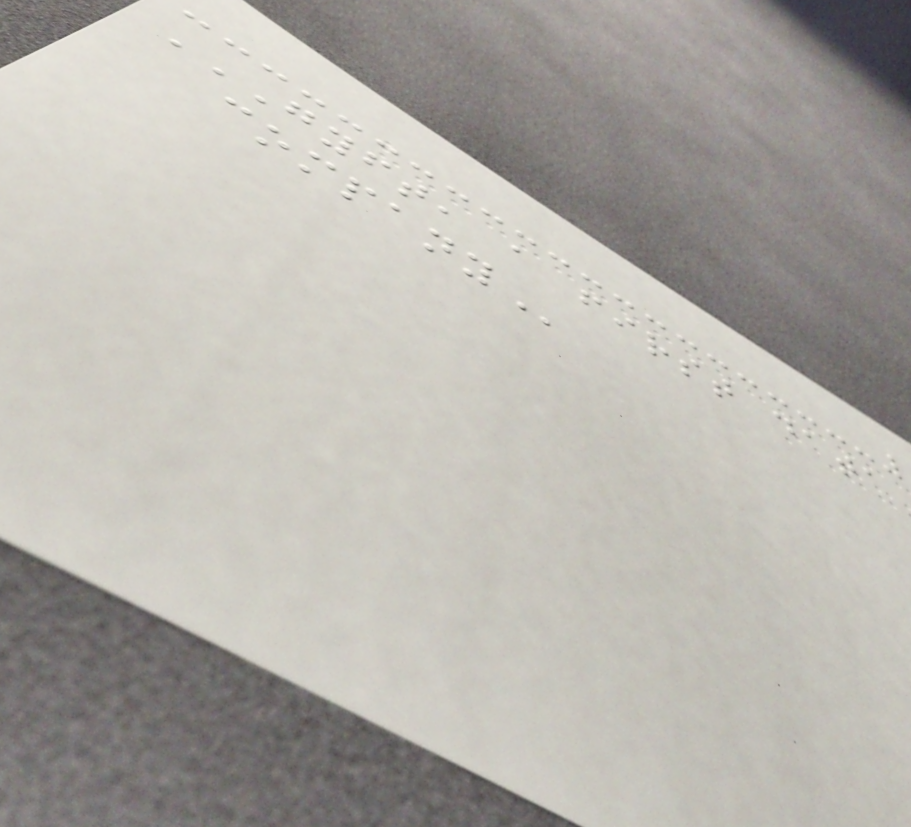GYFT, A FIRST DATA
COMPANY
